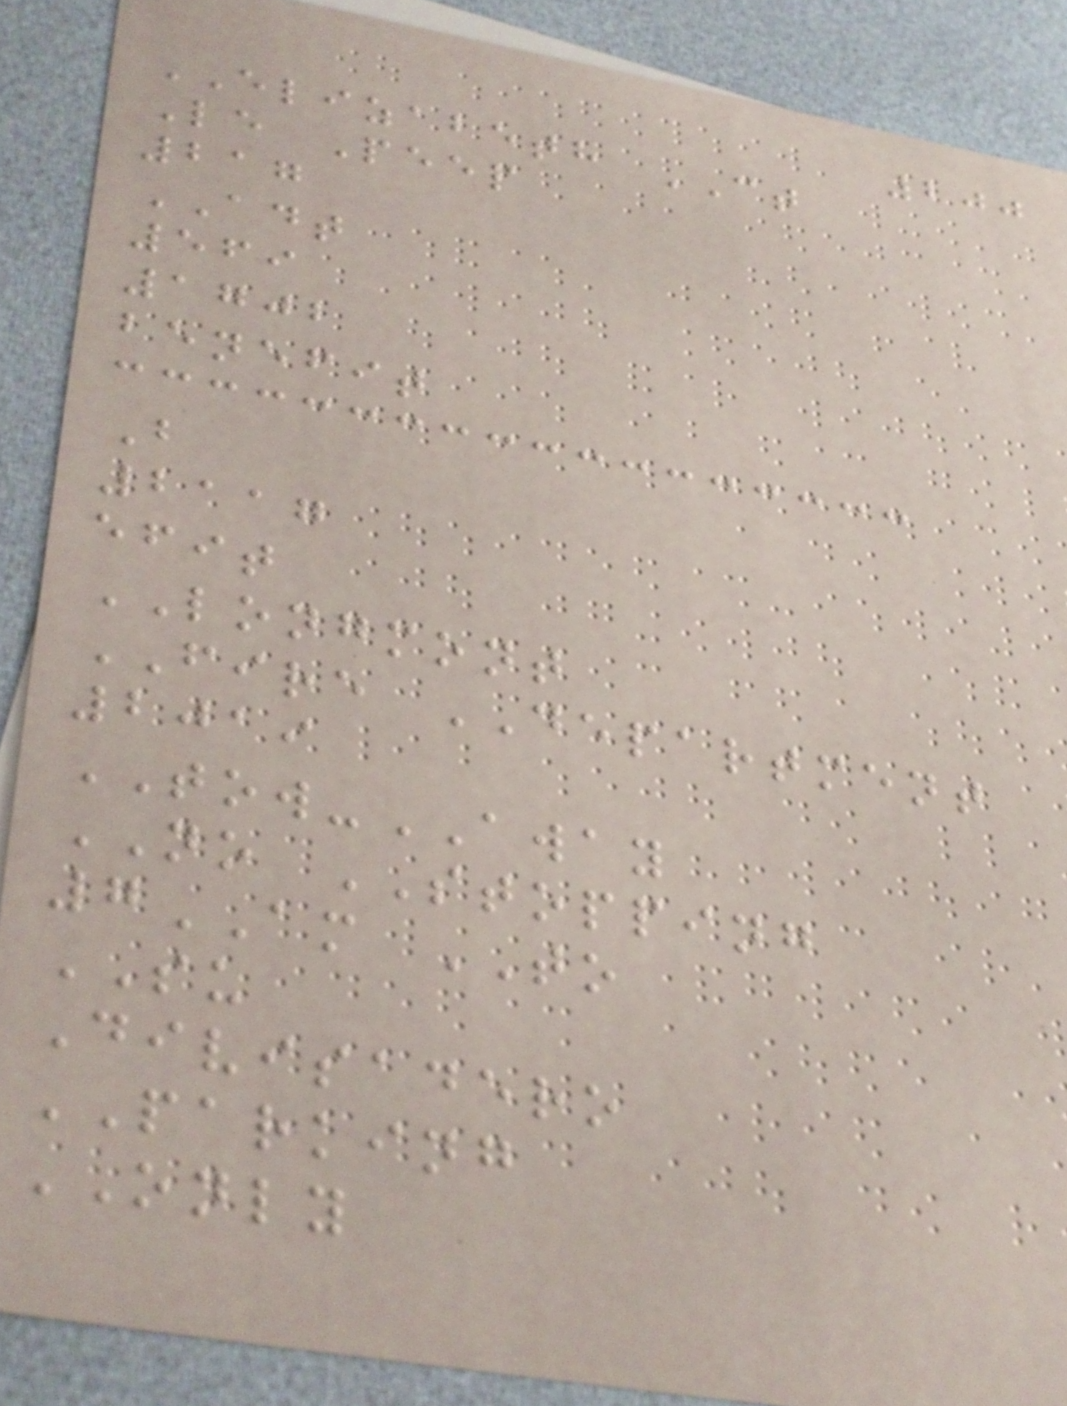200
ELIZABETH CT
Le Peep
217
ADT
569
1702
benefit
B
2117
efit
LONGMONT
FIRE DEPARTMENT
2019
TOW-AWAY
NO STOPPING
7AM TO
SU
Divisadero
PARKING
ONLY
